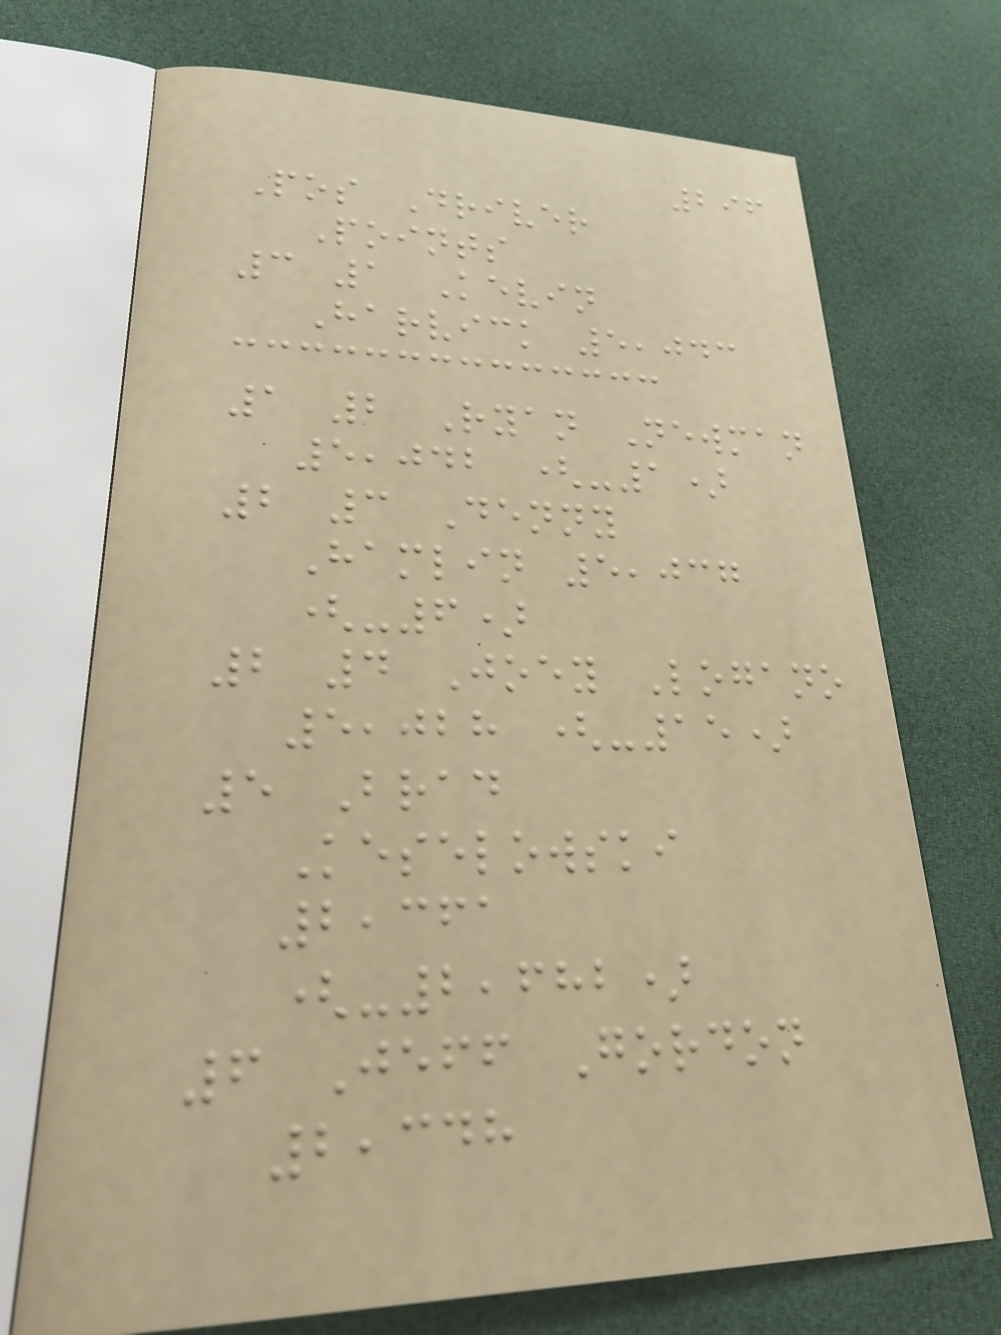296
Pos Driver
Points
3 1 Kevin
Harvick 5,043
1 2 Ryan Newman
5,042 (-1)
2 3 Denny
Hamlin 5,037
(-6)
2 4 Joey Logano
5,028 (-15)
5 Brad
Keselowski
2,361
(-2,682)
6 Jeff Gordon
2,348
